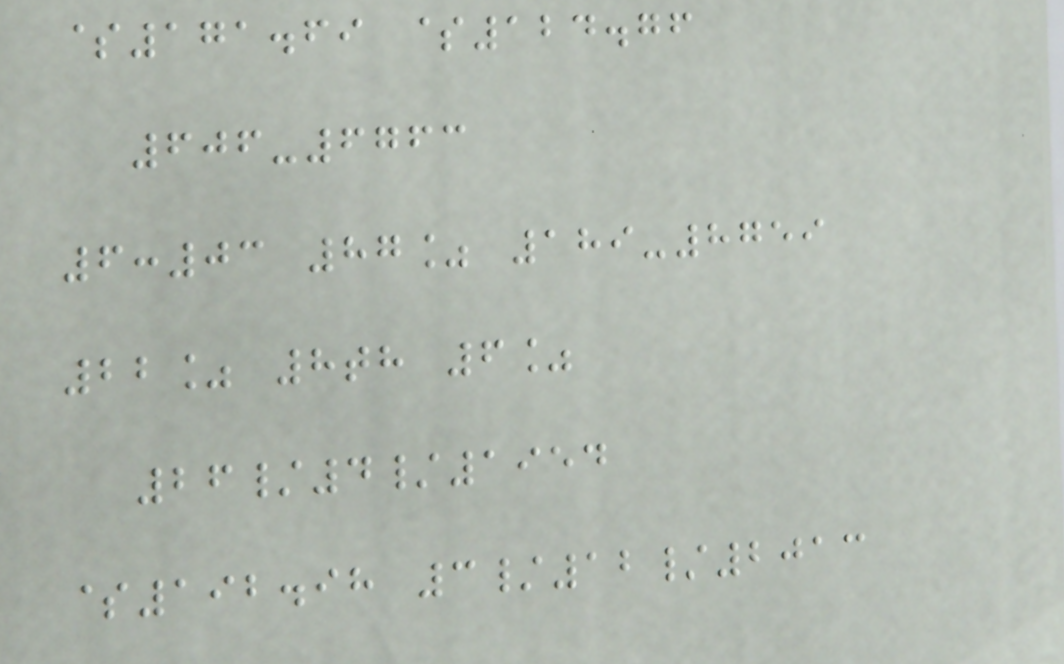$171.69 $124.76
606-6763
6:03 87% 189-8759
22% 8th 6%
26/4/1954
$192.98 3/12/2013
